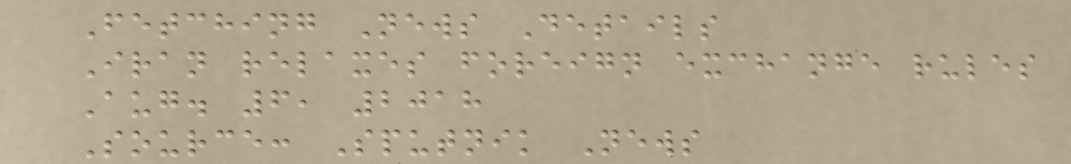Fetching News Details
Iran relaxes foreign exchange rules
Aug. 6, 2018
Source: Sputnik News
